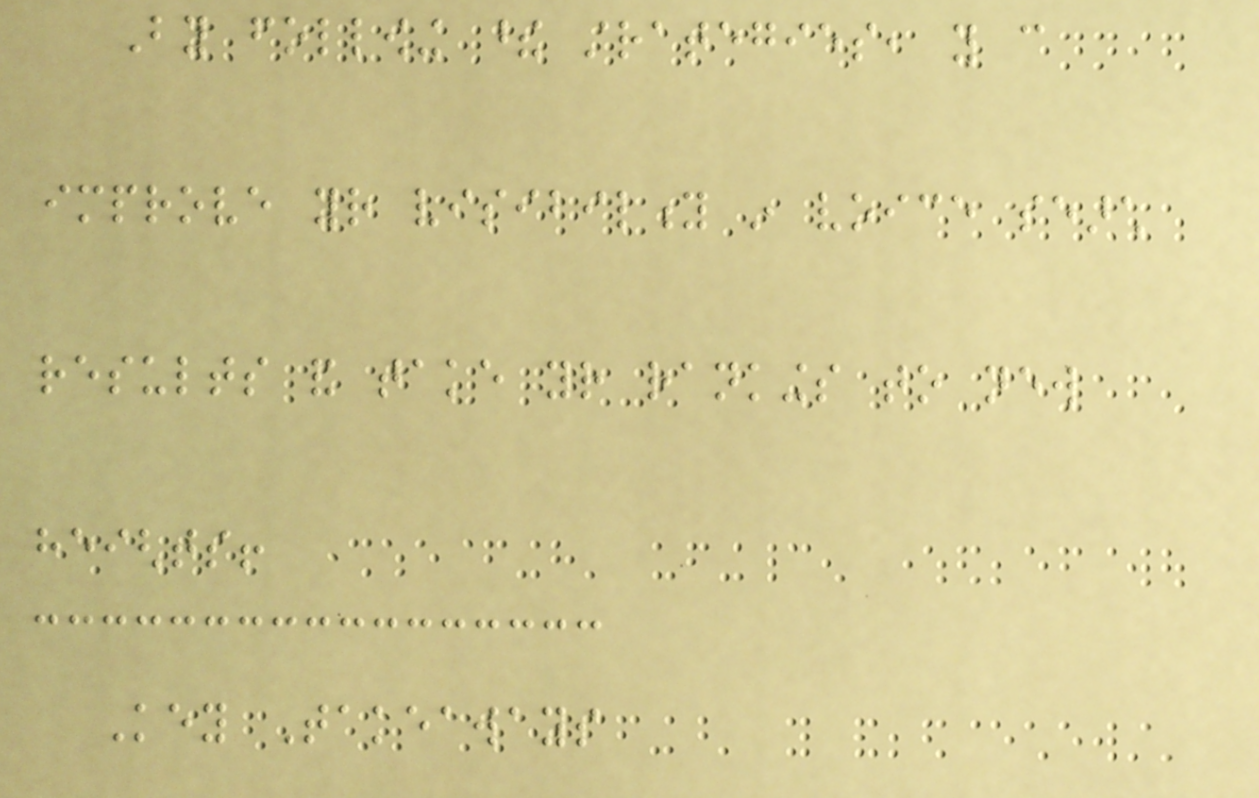By following these strategies, you can
improve your visibility in voice search
results and take your rankings to new
heights!
Key Takeaways
